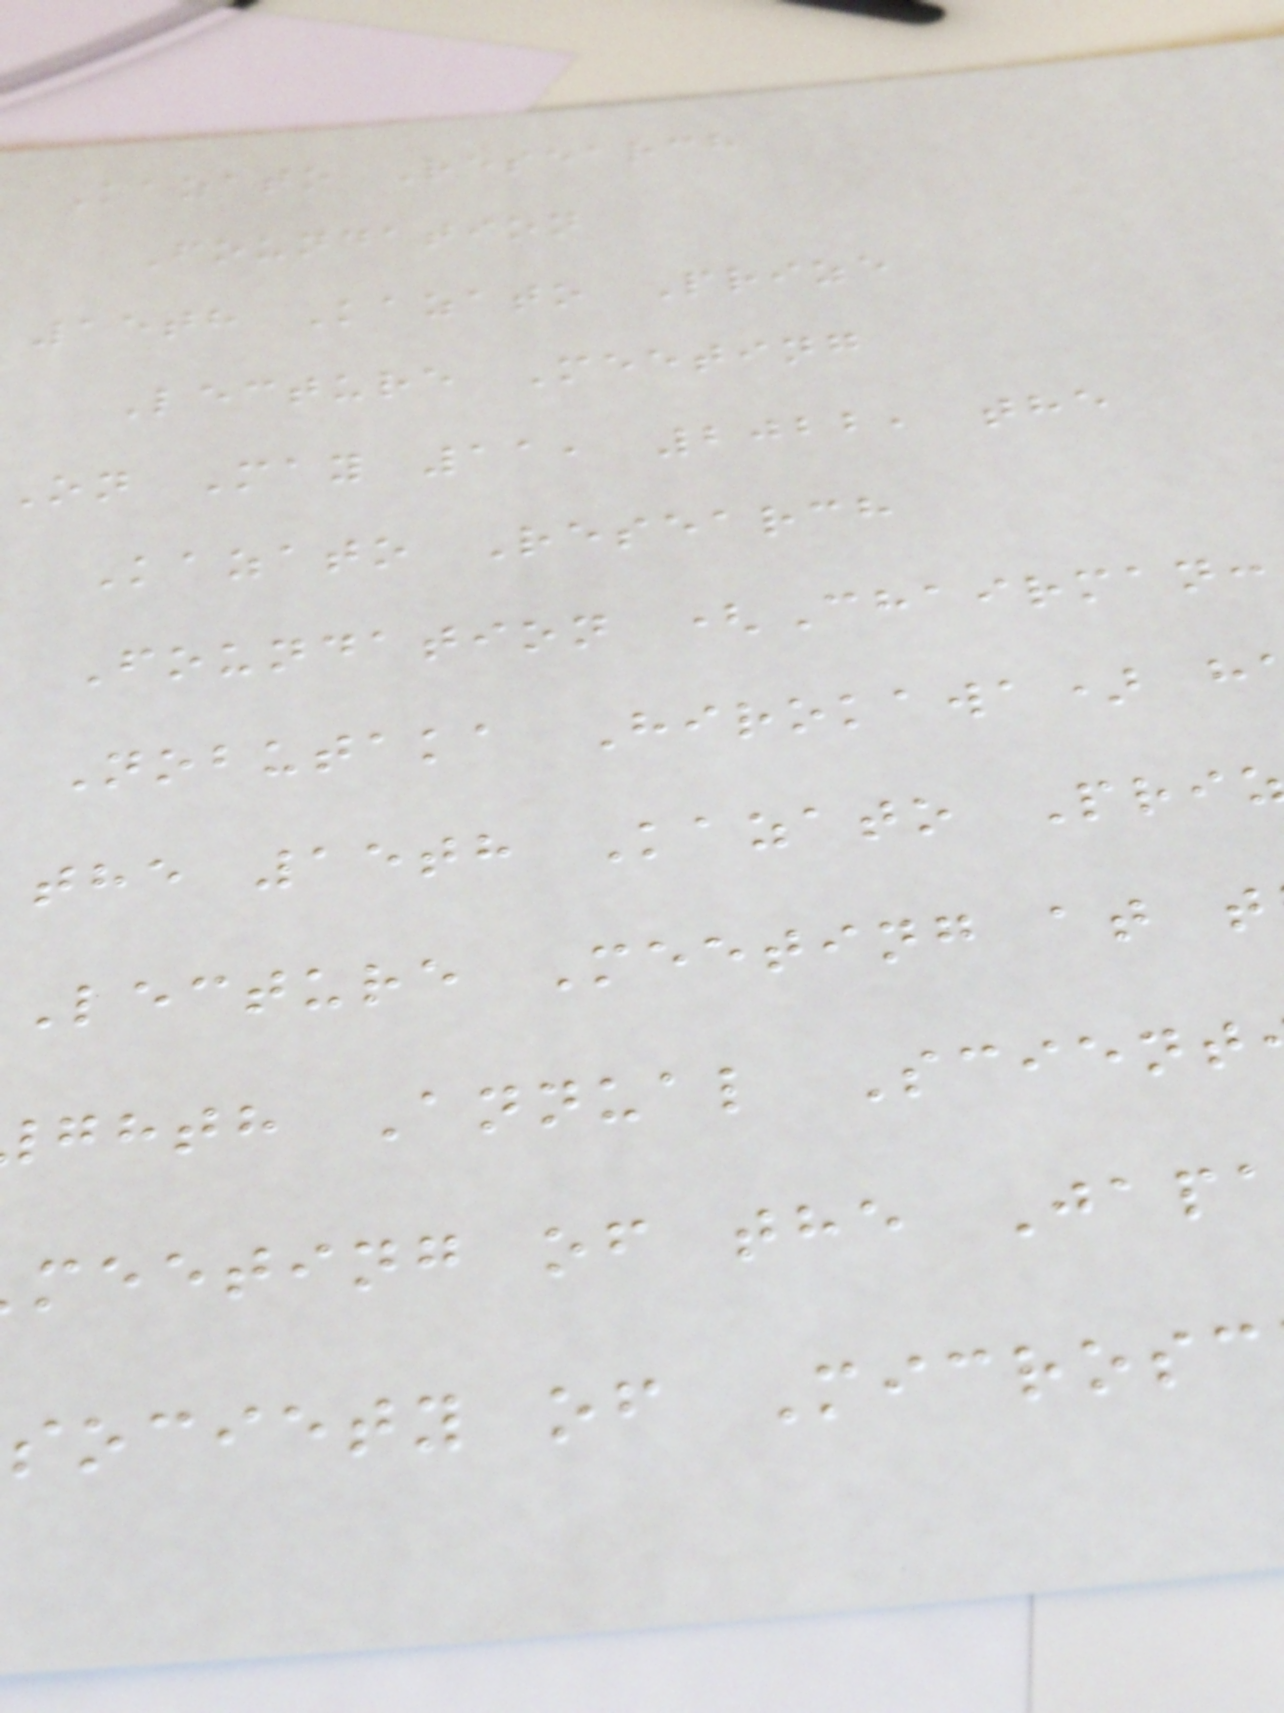Kazato Research
Foundation
15th Kazato Prize
Lecture Meeting
On May 11, 2022, the
Kazato Research
Foundation (Chairman:
Nobutaka Hirokawa) h
the 15th Kazato Pri
Lecture Meeting at t
ghth Annual Scient
meeting of the Jap
society of Microsc
